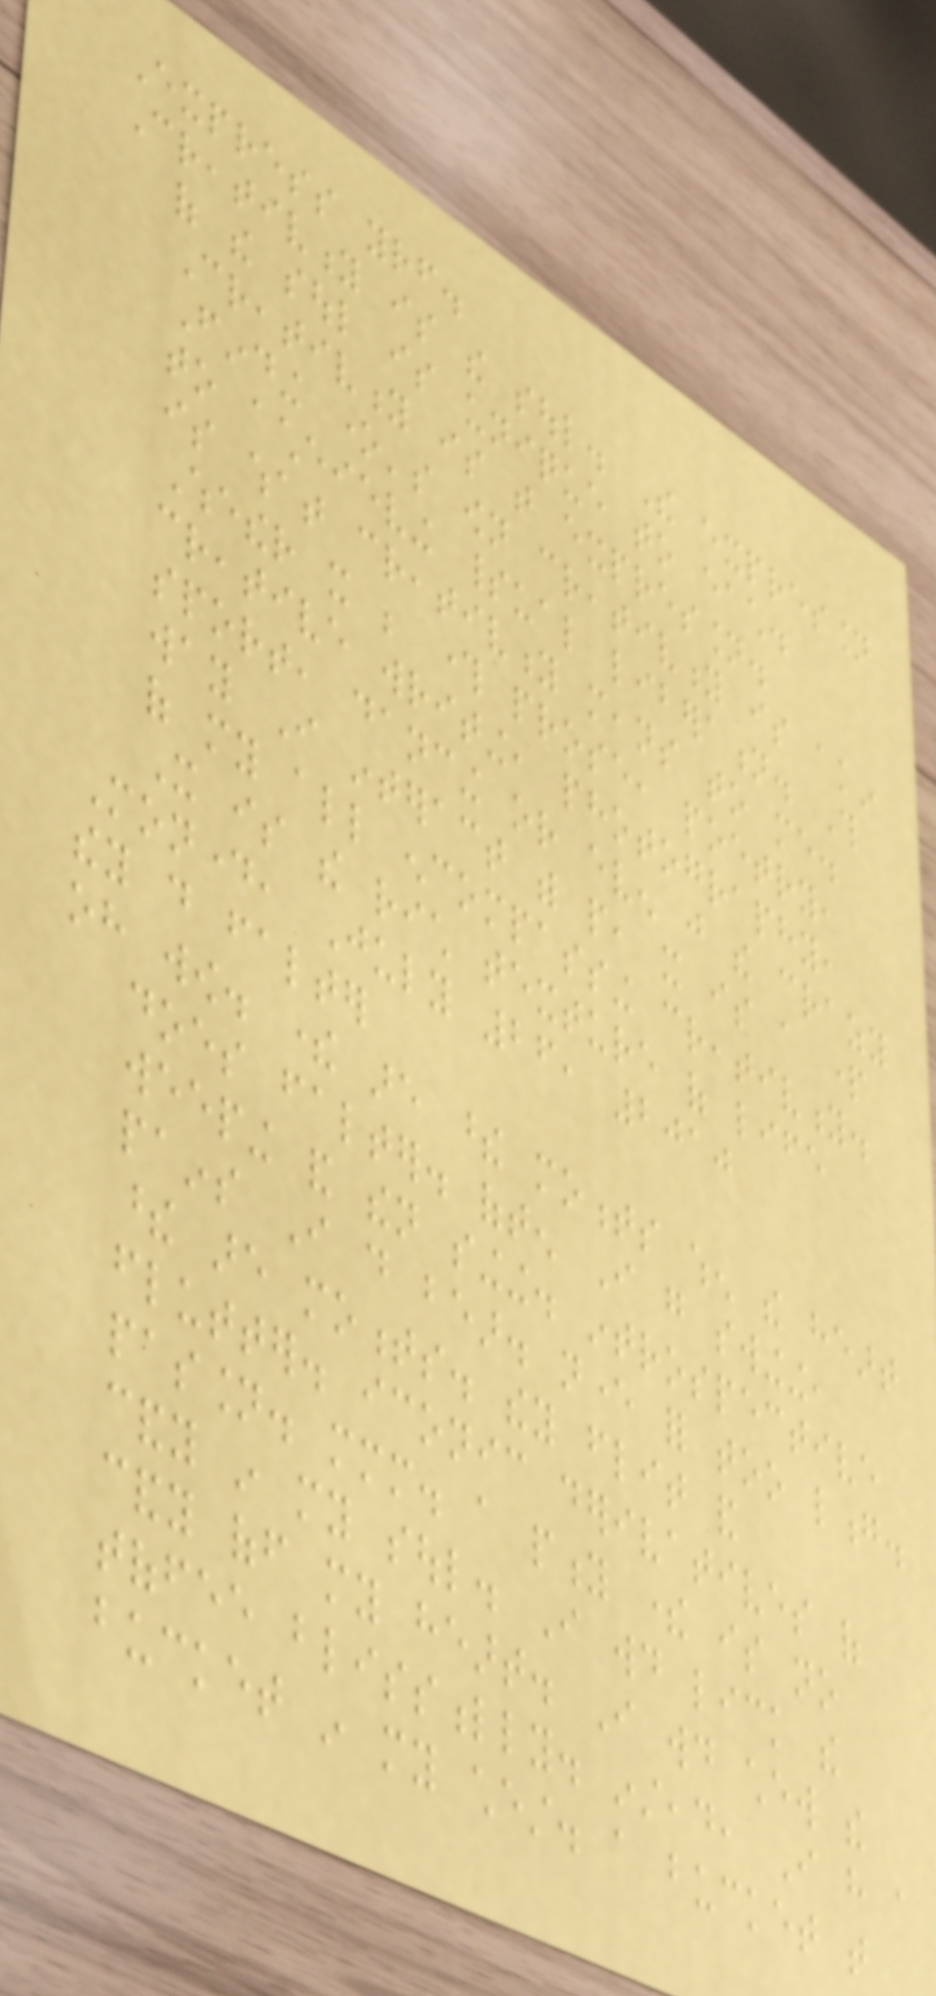Express yourself.
Creativity is the soul. The expression
of the soul is unique to each.
Creativity is that expression.
Finding one's own creativity is akin
to acheieving spiritual liberation. This
is what creativity means to me.
Whether it be through prose, poetry,
creative writing, photography,
sport, dancing or even just the crazy
way I interact with people, it is a part
of my all encompassing creativity.
It is the rich texture of life
Monday, July 26, 2010
they do falter
oh wow. there are these moments when the heart
does falter. often I go swinging,
weeping and then singing. introspective
pains I do bear. never for too long.
these are moments. they flit and
flutter. iconic derivatives of
passion. mmm. a pity there is no
candy in my soul. I would lick the
candy off my heart. I would chew the
toffee blissfully. instead, I have a
bucket in my chest. a bucket that
